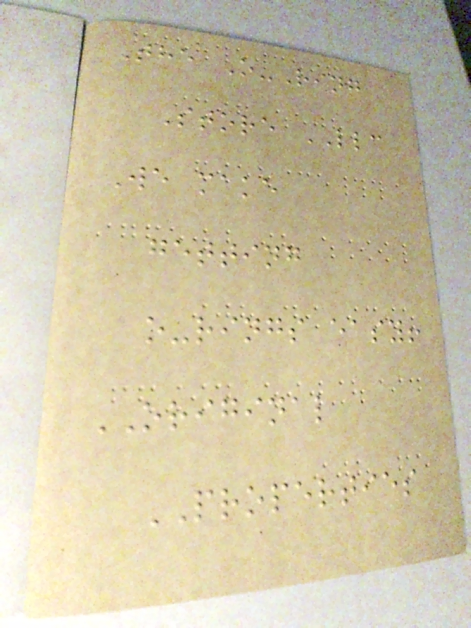The O-Ring
Store LLC
We make
getting
o-rings easy!
ORIGINAL
PROPERTIES
